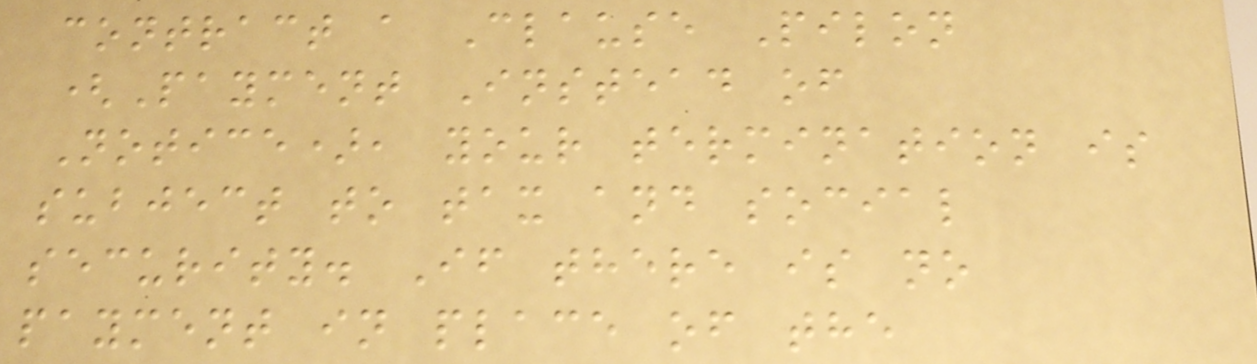contract a Clause Pilon
(Payment Instead of
Notice), your termination is
subject to tax and social
security. If there is no
payment in place of the
